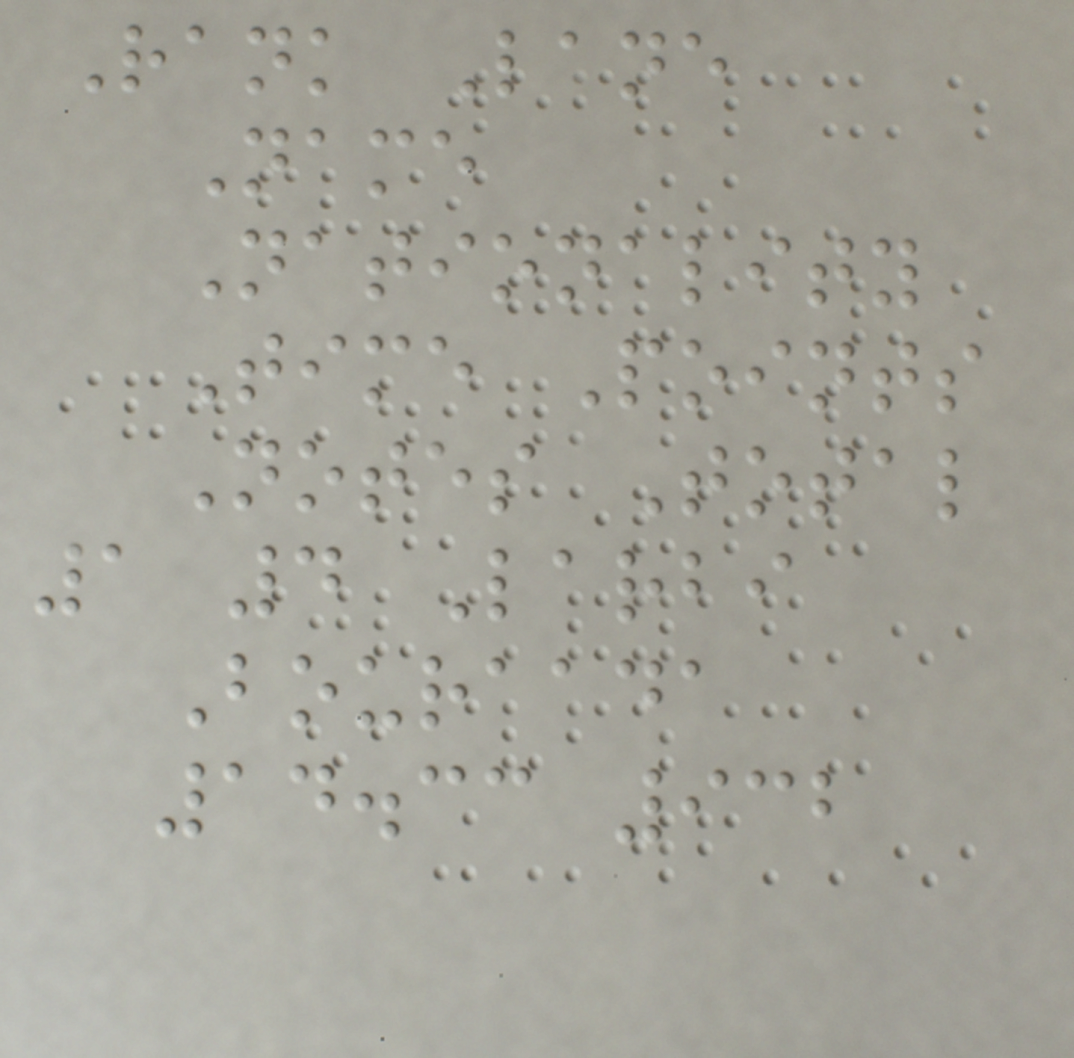Rank Lane
Name
Nationality
Time Points
Notes Total
1 4 Larbi
Bouraada
14.33 932
